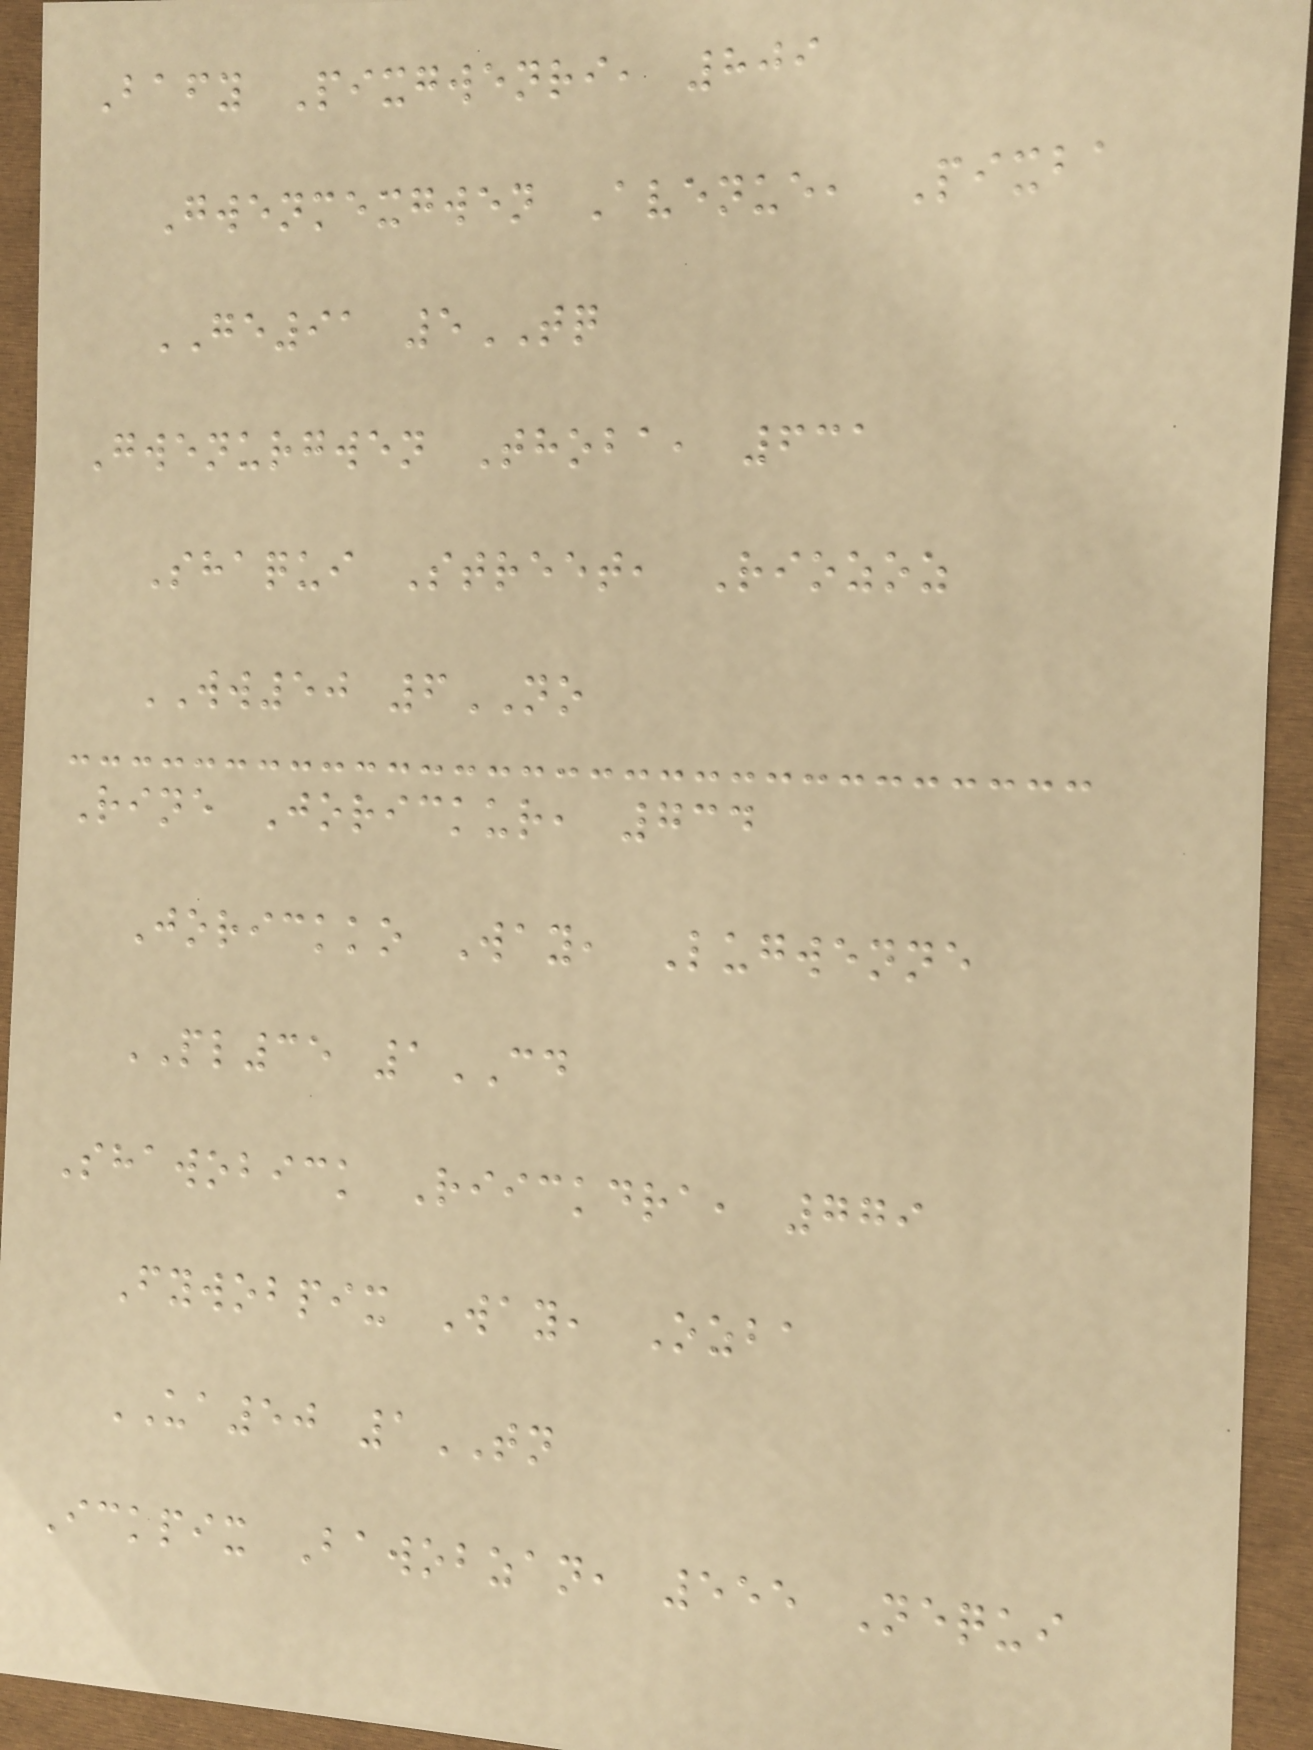Bafy Pixgwenri, 809
Gwenmexgwen Avenue, Pixba
GE91 5TQ
Gwenurgwen Thoba, 631
Shaqui Street, Riozoz
WW50 6NO
Rine Jorickur, 734
Jorickko Way, Lugwenne
PL35 1CD
Shawobick Riickdra, 779
Fywobpix Way, Ozba
UA50 1TN
Ickpix Bawobzan, 555 Nequi
